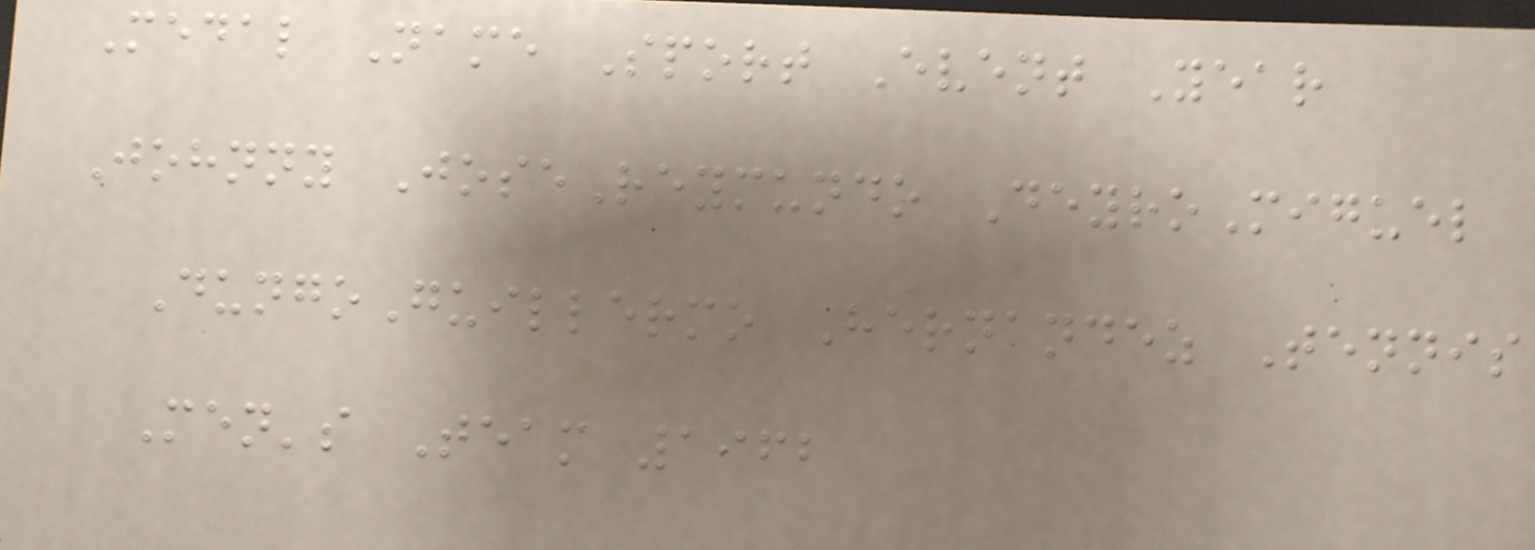Medal Name Sport Event Year
Johnny JoseReymundo DeyroMiguel
DungoGuillermo Hernandez Tennis
Men's Team 1962
